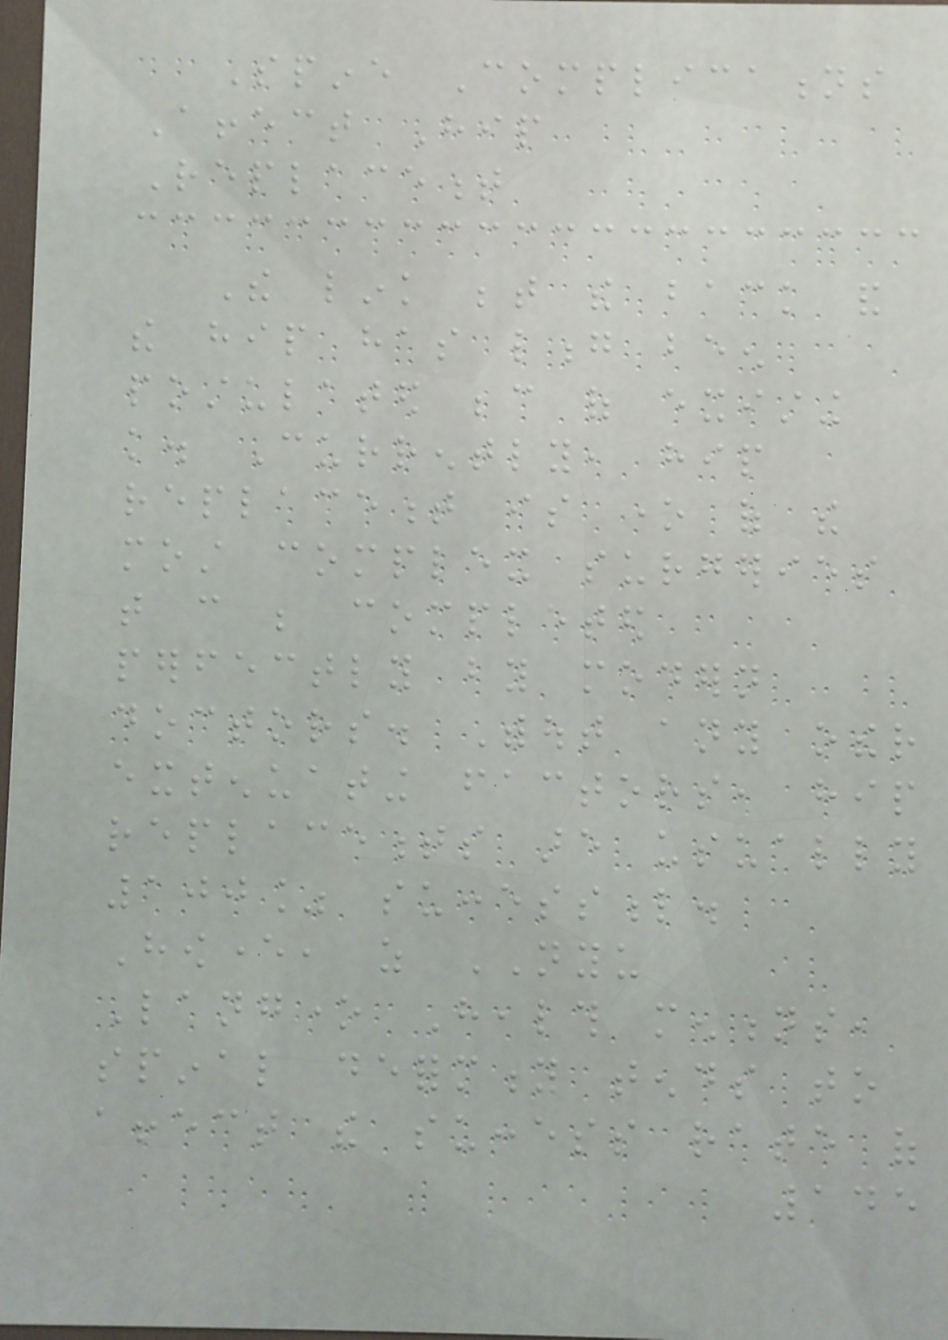Spine Complications
Affect Hip
Replacement
The link between the back and
the hip has long been
postulated because of existing
knowledge. Currently, hip
replacement is one of the
most complex surgeries
that can be completed
perfectly by modern
doctors. Without any other
extenuating factors, hip
replacements are usually
100% successful.
However, as NYU
Langone Health mentions,
spinal deformity tends to
affect the success rate of
145
